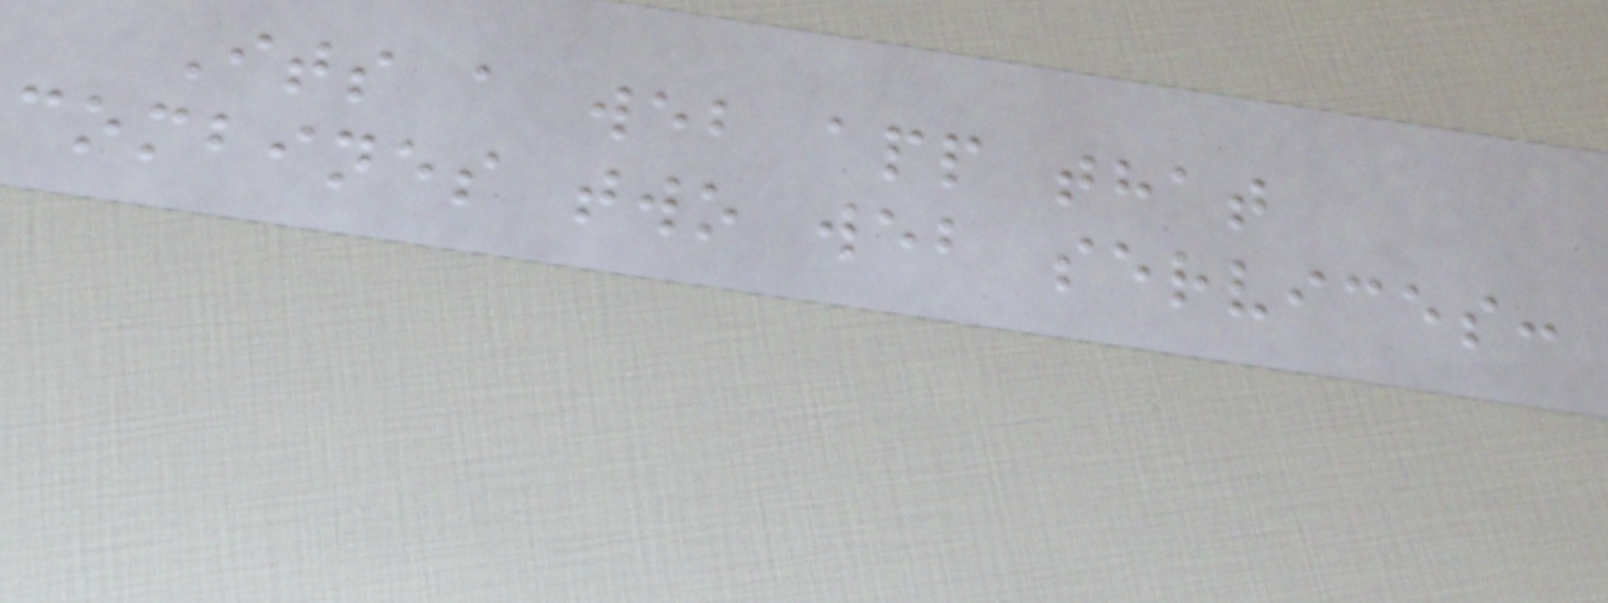Its a web app that
combines two web services:
